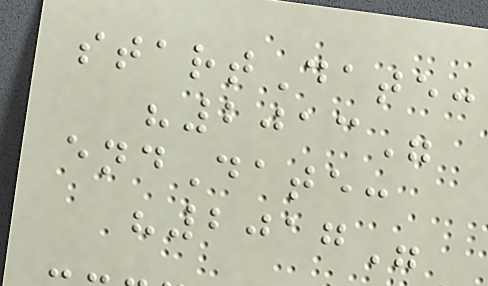startDate:
"2013"
endDate:
"2017"
